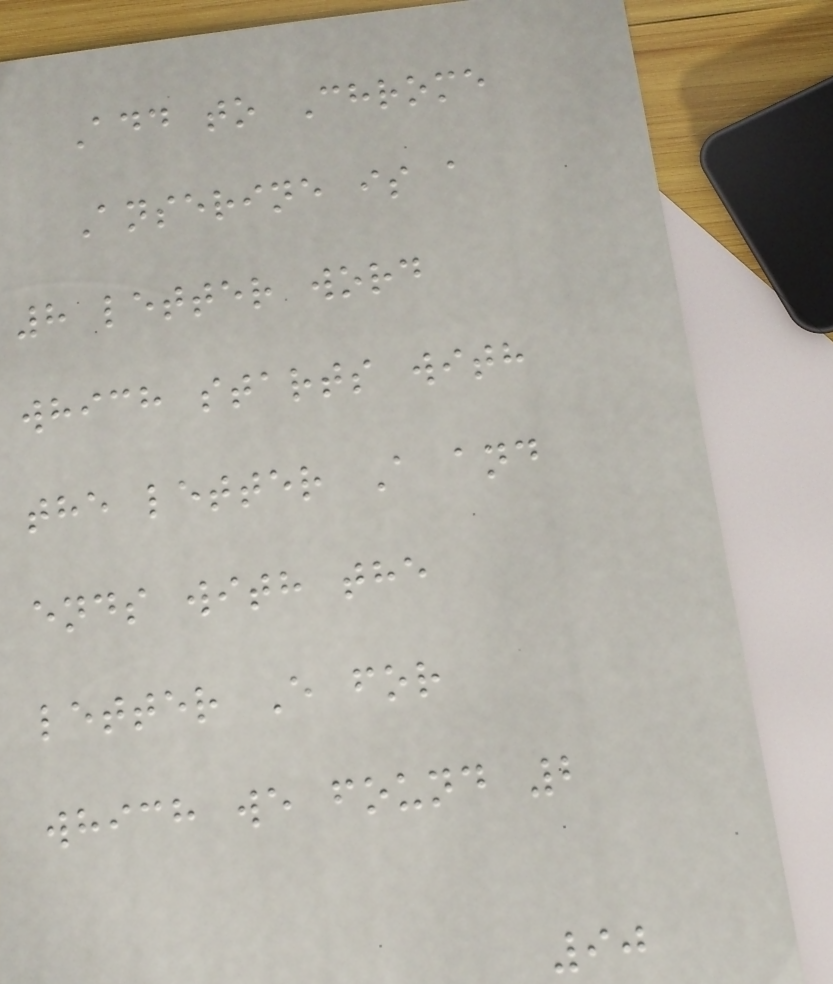Add to Chrome
Anserine is a
8 letter word
which starts with
the letter A and
ends with the
letter E for
which we found 2
90
